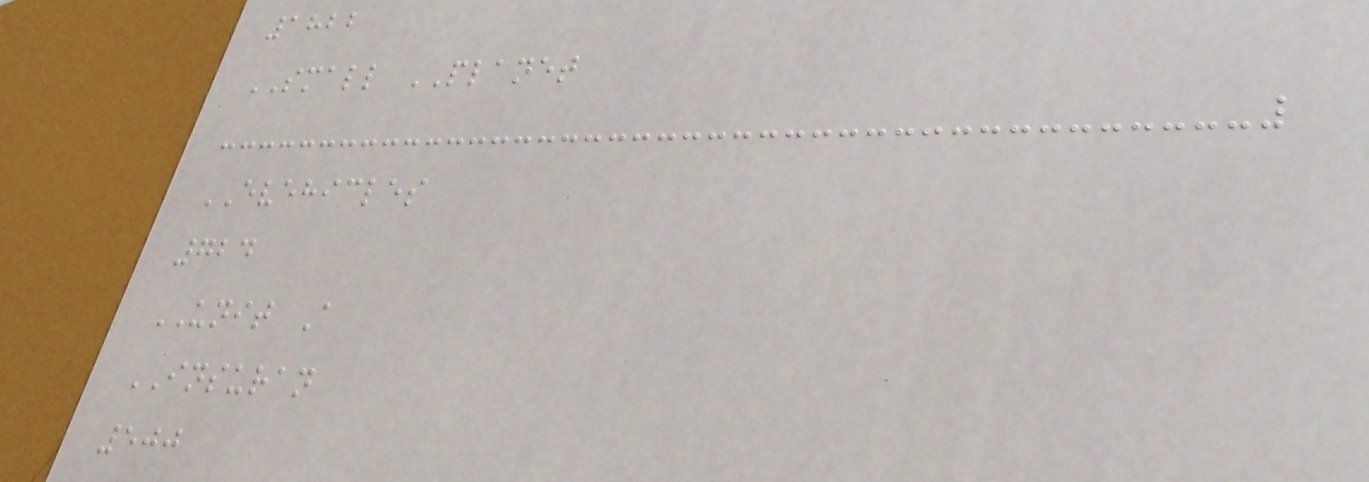1822
SMALL PLANET
EVEHICLES
724
UNIT A
INSURAN
500
